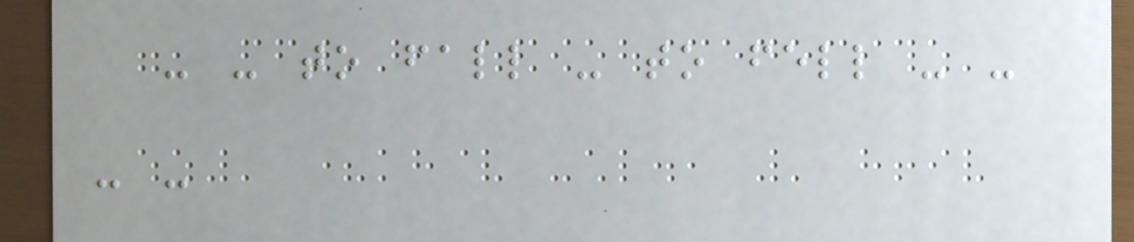- - to fall - to fell - -
- -
